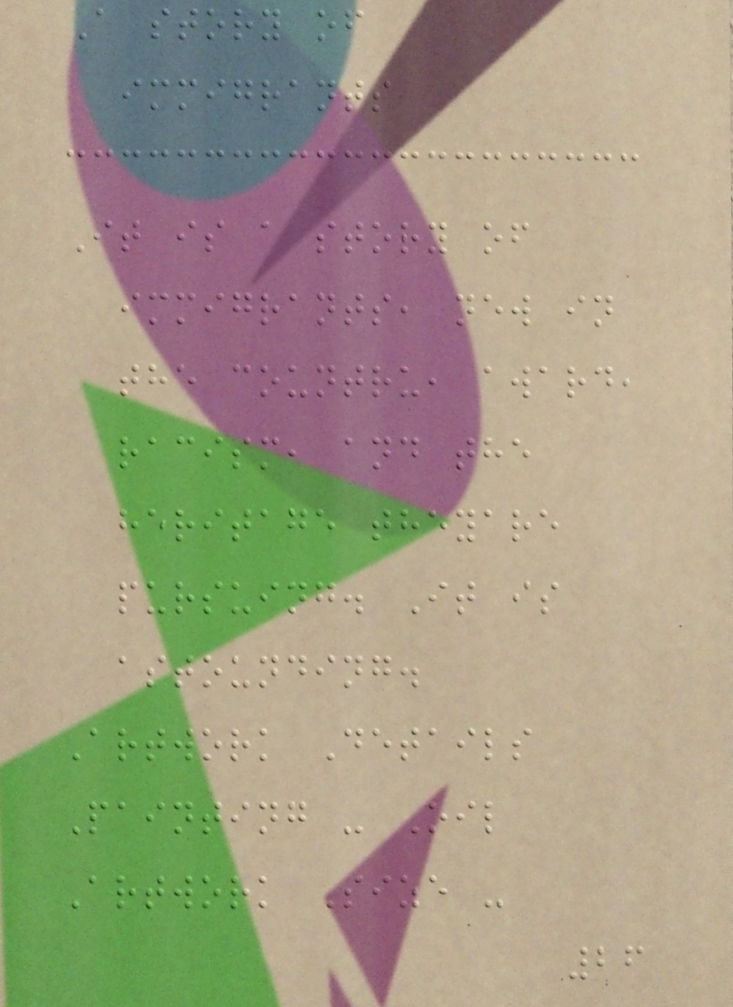A story of
immigrants
It is a story of
immigrants, new in
the countru, award,
racism, and the
heritage theyare
pursuing. It is
astounding.
Artwork Details
Painting - Oil
Artwork Size -
26
